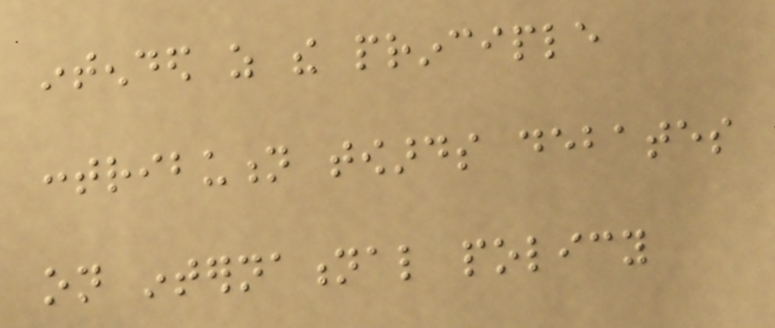intended as the principle
contribution towards debates
on international policy
